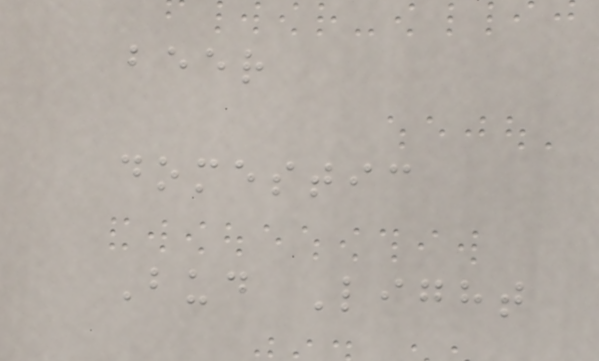beer
domestic
Bud Light
